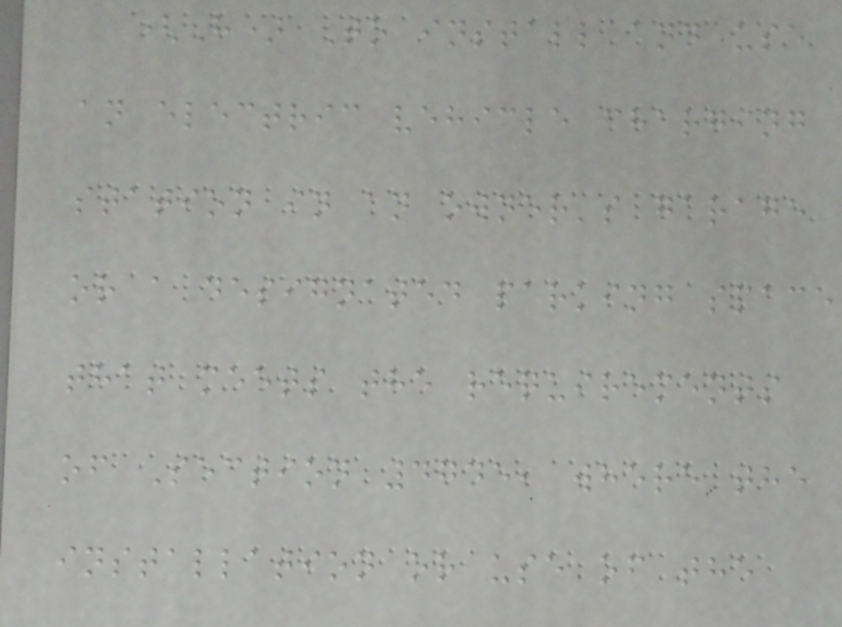(H) To install and use
an electric vehicle charging
station in an owner's garage
or a designated parking space
that meets the requirements
of Section 4745, where the
installation or use of the
